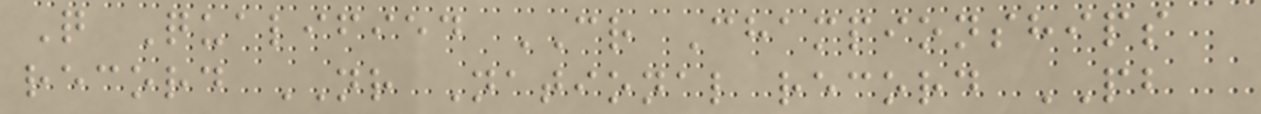Q Qualified CR Championships
record NR National record PB
